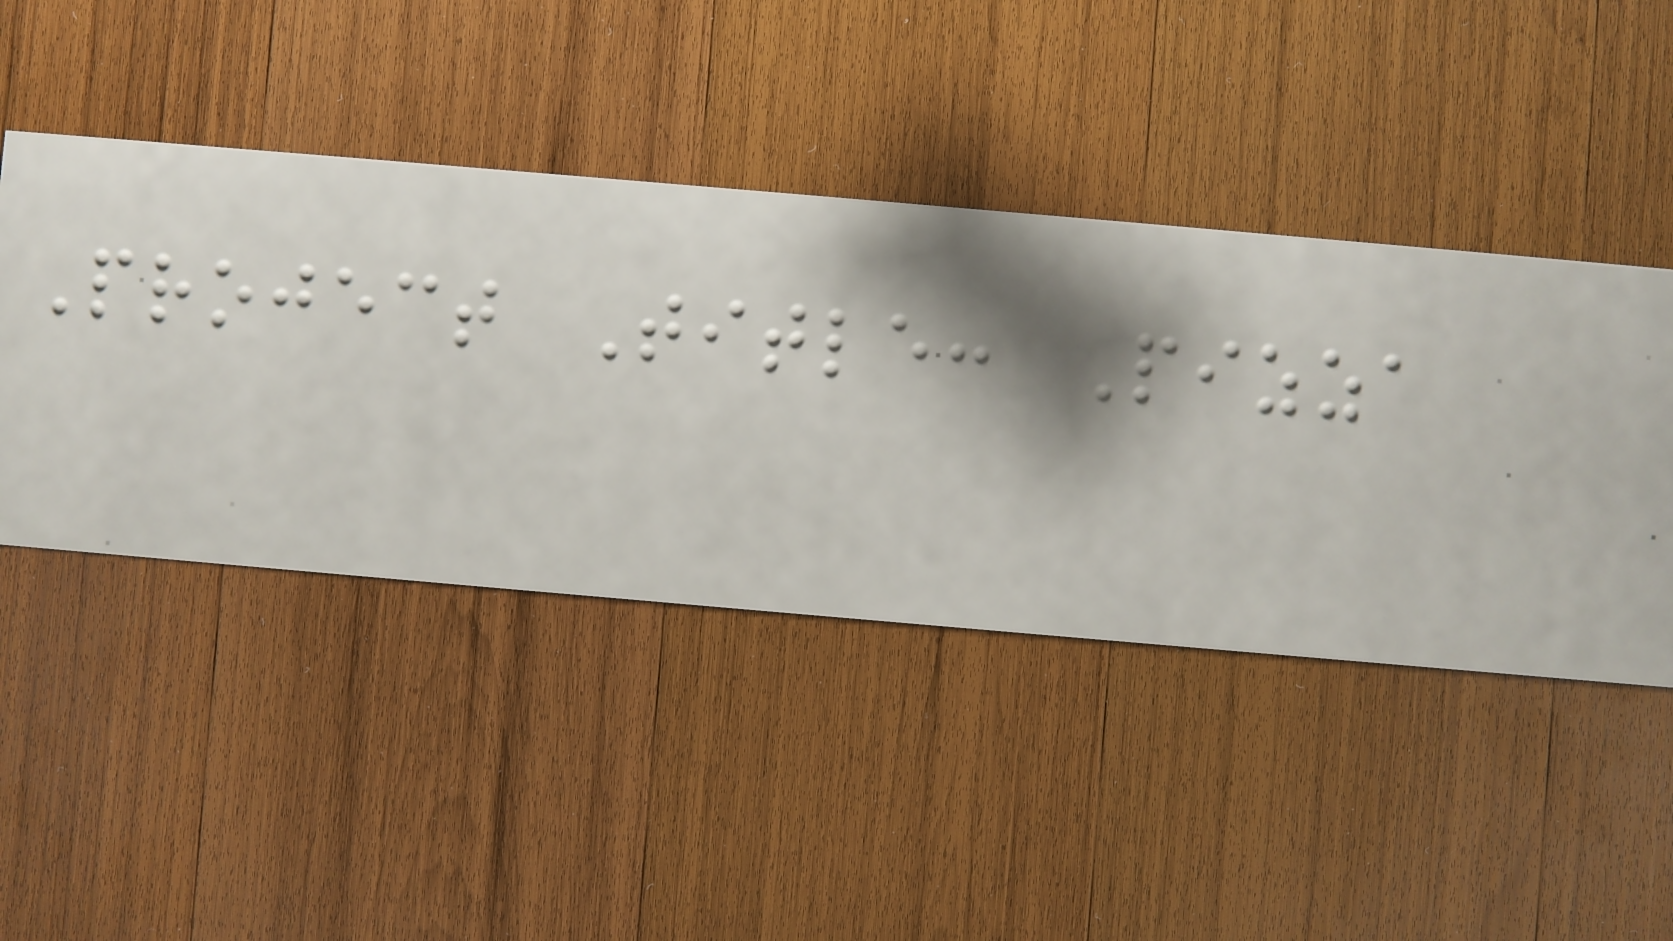Project Title: Pizza
